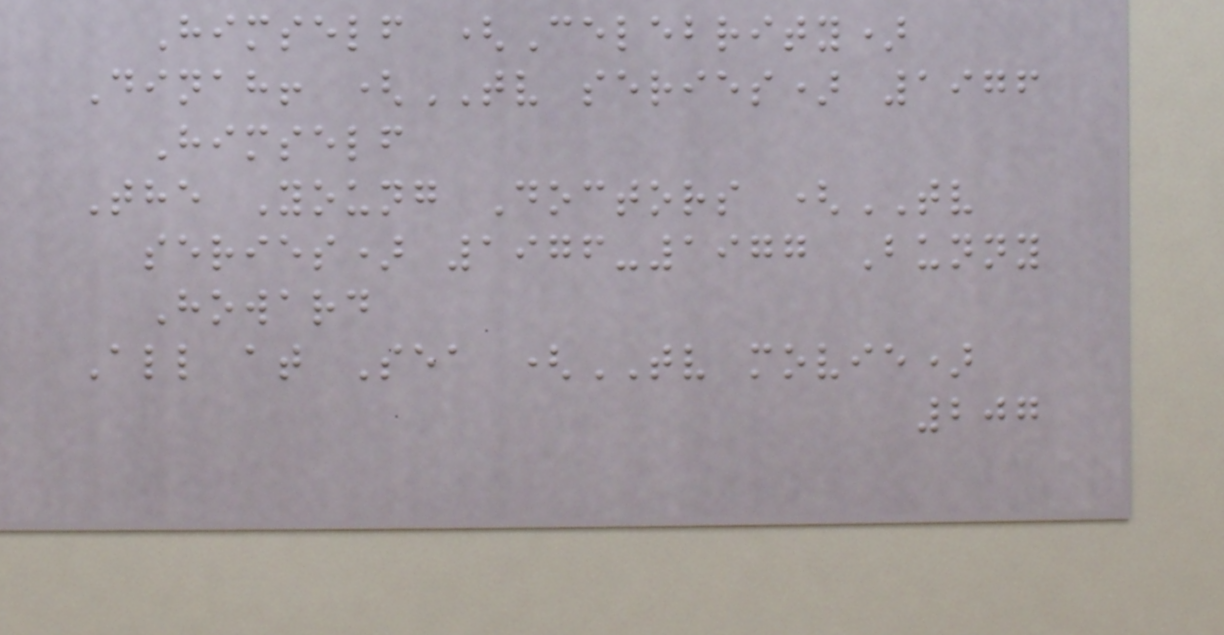Himself (Celebrity)
Dinah! (TV series) 1976
Himself
The Young Doctors (TV
series) 1976-1977 Bunny
Howard
All at Sea (TV movie)
207
